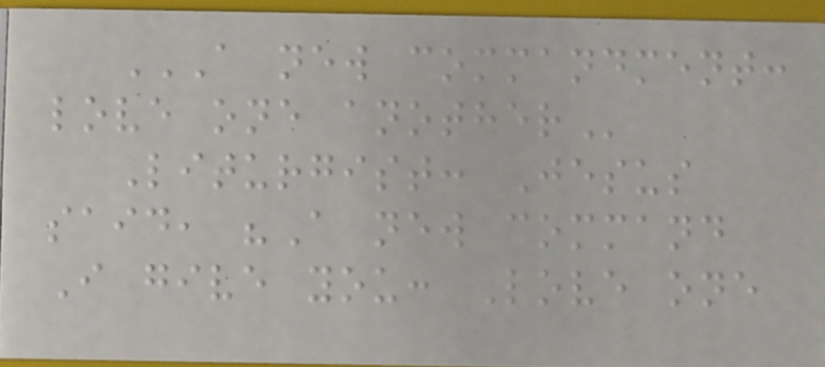A NEW COMMANDMENT:
LOVE ONE ANOTHER
Liturgist: Jesus
said, "A new command
I give you: Love one
